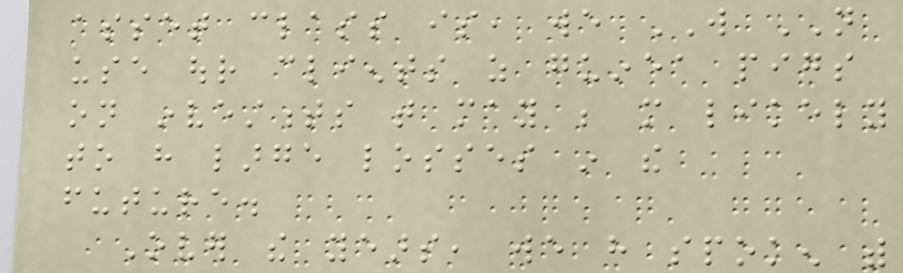asset class is, we WILL NOT
use our clients as guinea pigs
on investments that may be more likely
to have large losses in the
future.
Over the years, we have spoken with
